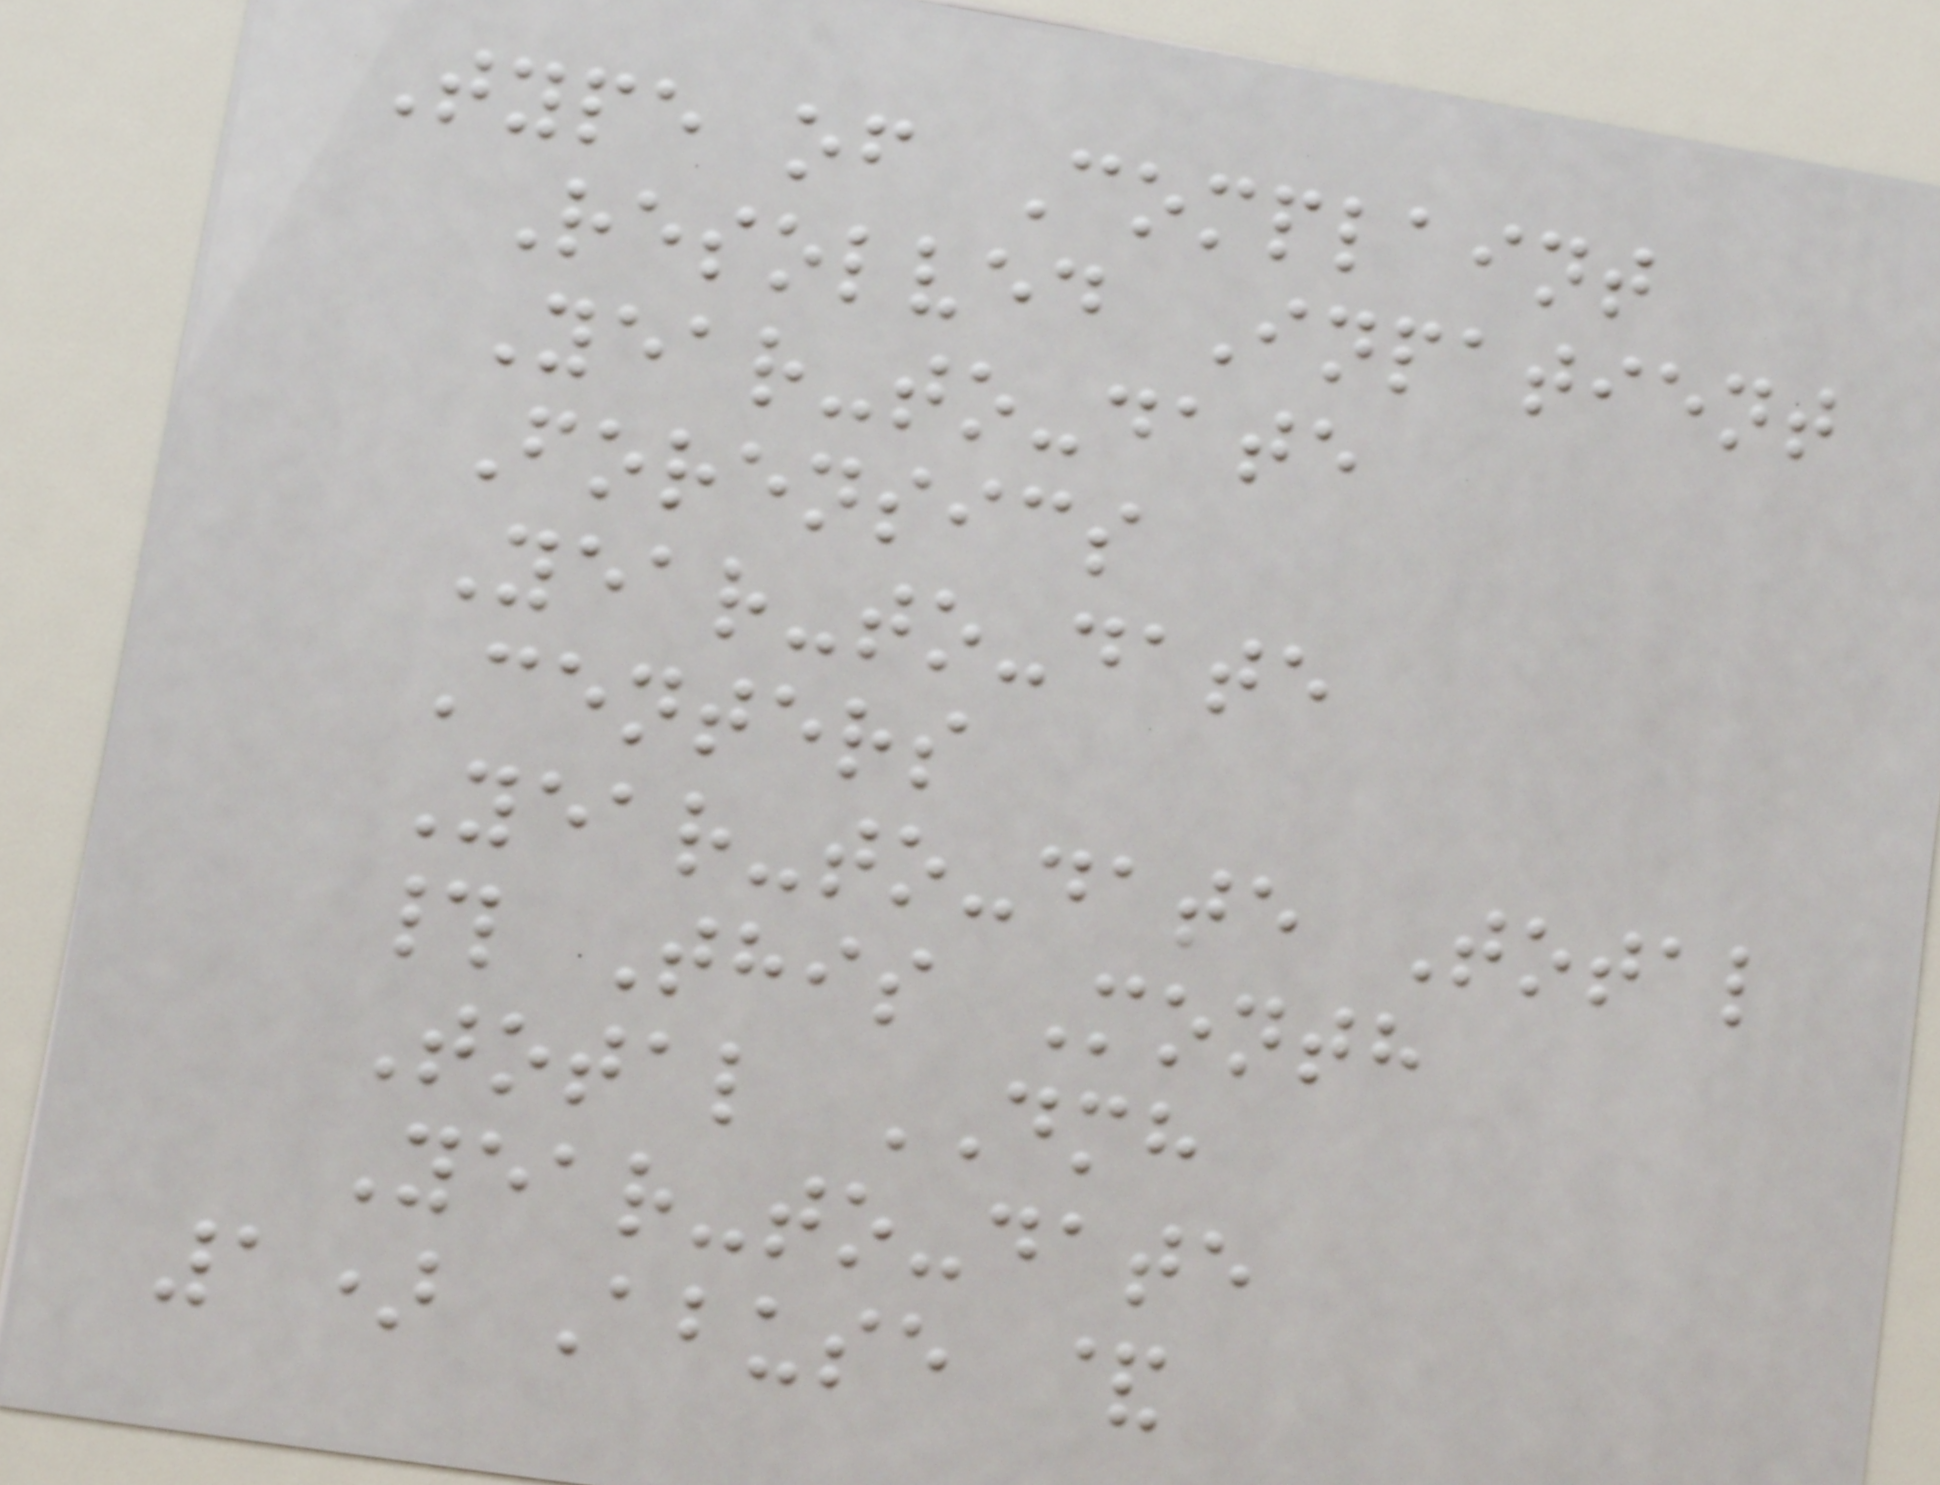Type of Complaint
Resolved Inpatient
Year-to-date
Forensics
Year-to-date
Centers
Year-to-date Total
# This Month
Total DMH
Year-to-date
1) Abuse &
